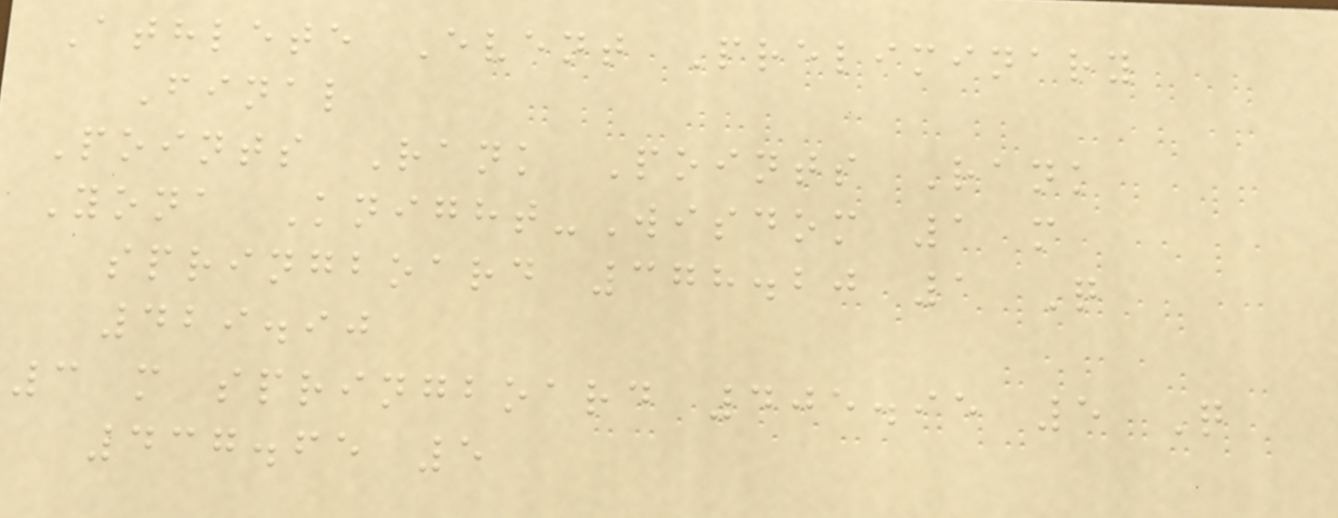Athlete Event Preliminary
Final
Points Rank Points Rank
Yona Knight-Wisdom 1 m
springboard 378.20 1 Q
429.90
3 m springboard 405.95 5 Q
437.65 5
